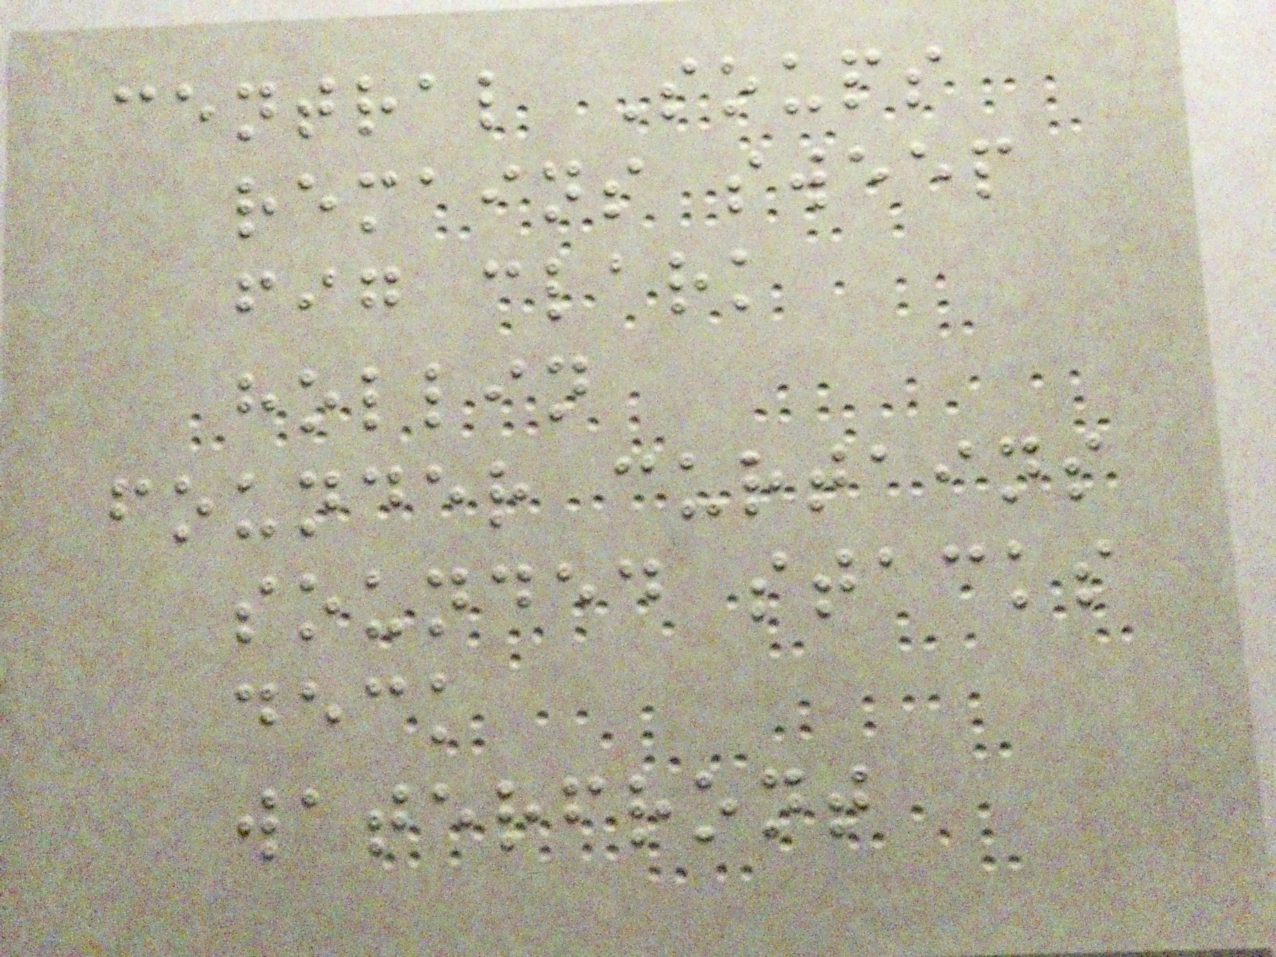central Soups
remains sweep
fig clark
hollin
founder curtains
sounded stacks
deck
waterfront
